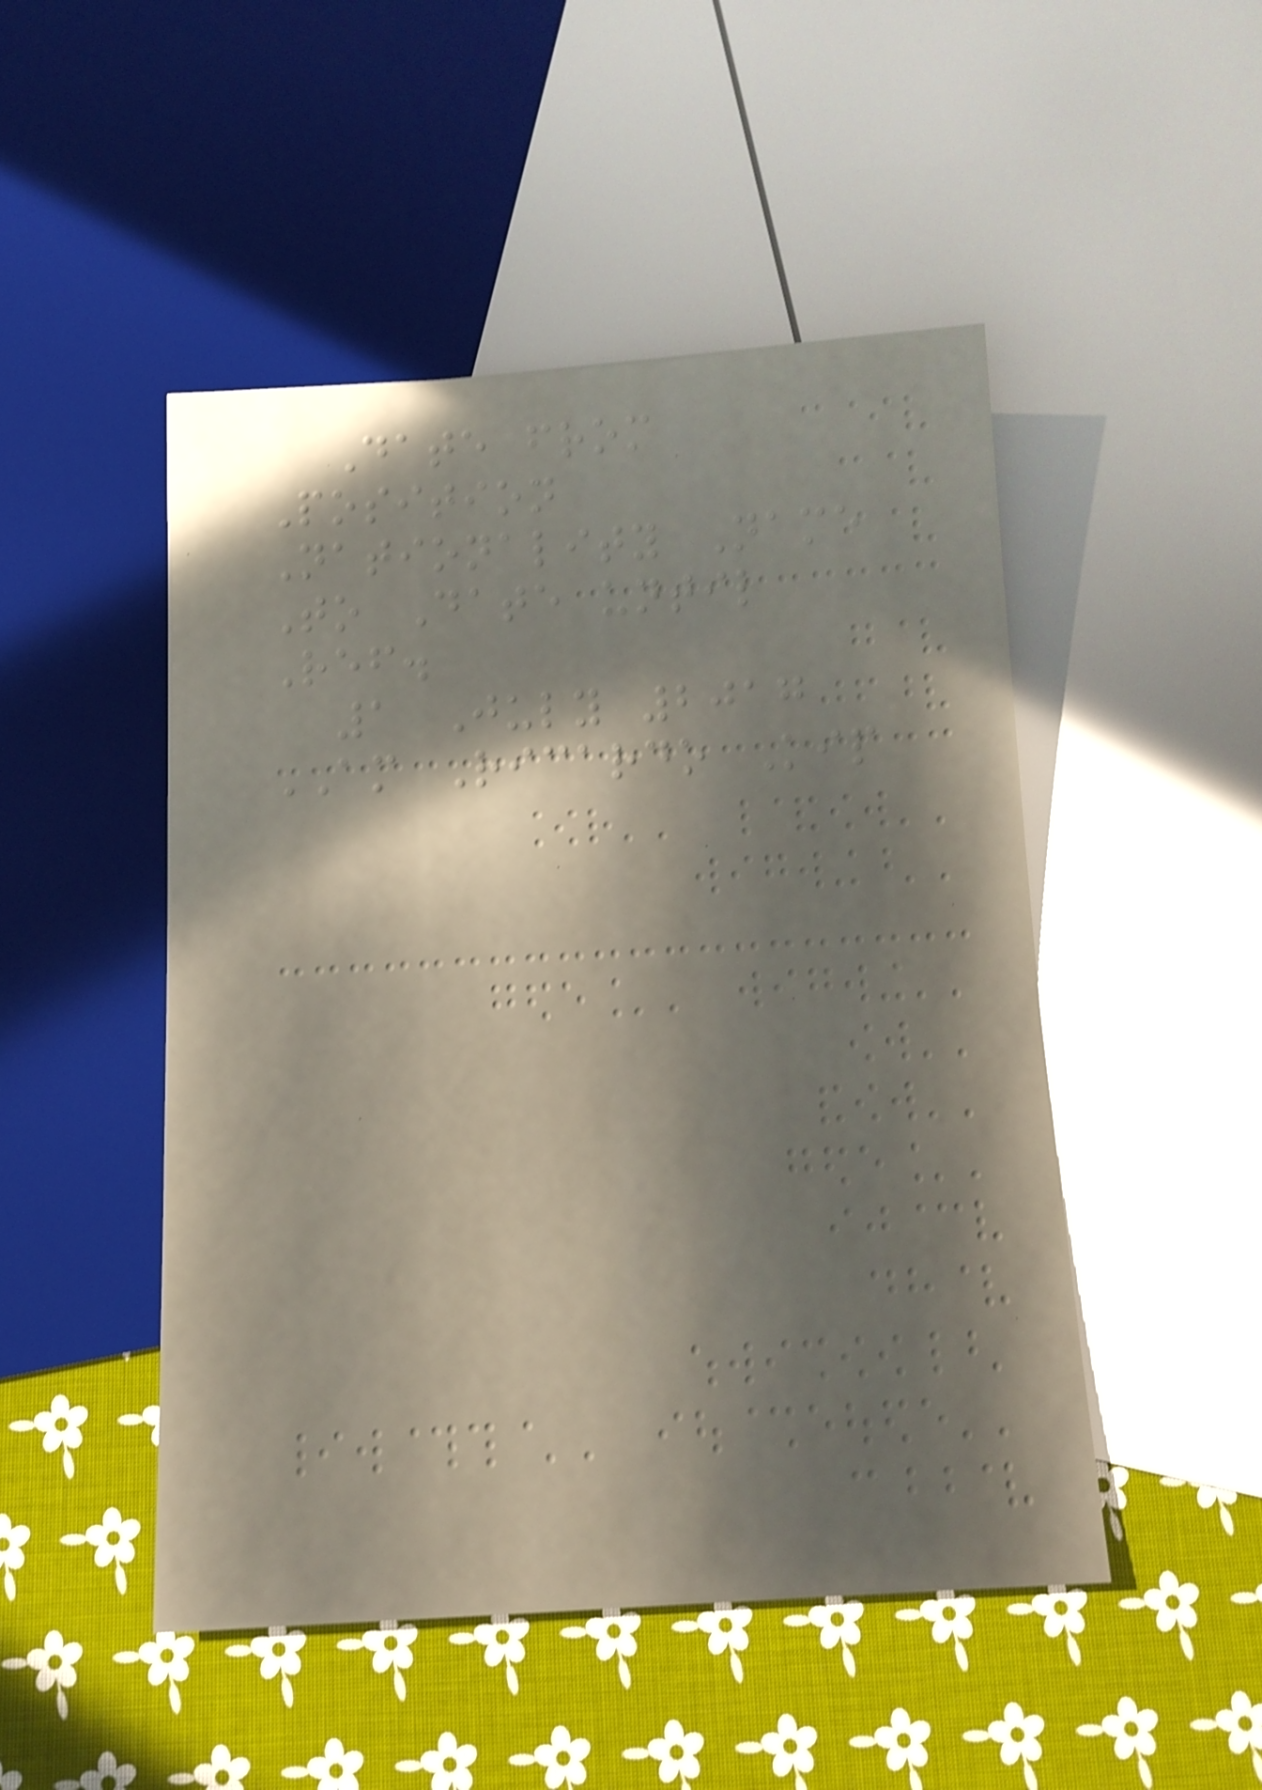Date from
Position
Nationality Name
To Date until
Ref.
1 July 2017
AM Ricardo Kip
